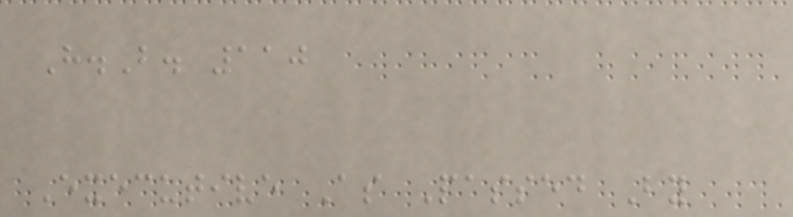H.B. 110
Executive As Passed By
